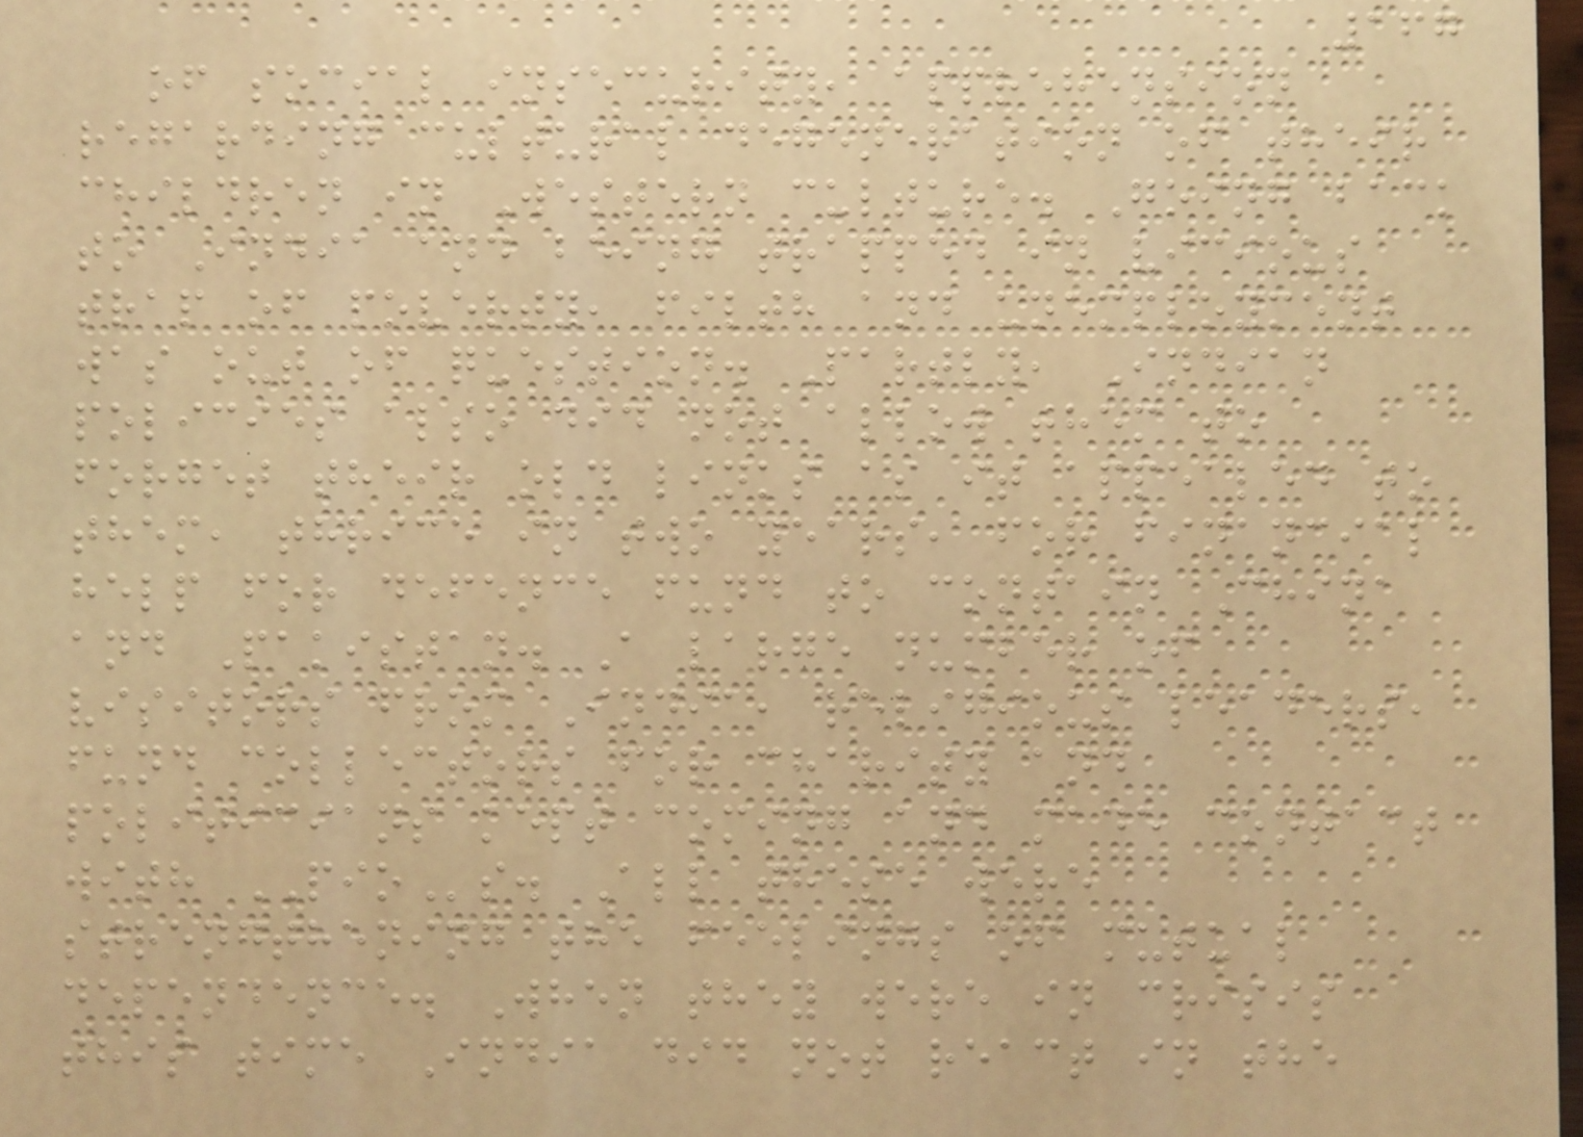167
of social insecurity, apprehension
regarding cultural degeneration of their
children in Western culture. Going back
to India and being trapped in vicious
trap of poverty, filth and unemployment
was out of question. Partly, Indian
policies also did not allow them to
forget their old links as it appealed to
them, thrice in two years, for financial
help for defence fund to contain China
and Pakistan. A large number of
visitors from India, religious leaders,
fund collectors for charity and
politicians kept coming and made contact
with PIOs. All these were
strengthening the feelings of mutual
dependence. When they were in crisis
this time India did not react in the
